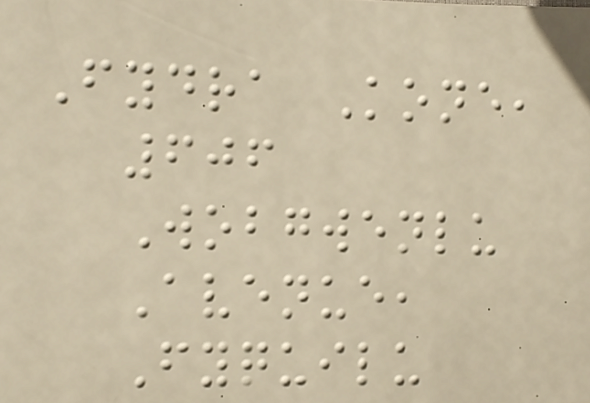Fydra Kone,
606
Wobgwenlu
Avenue,
Fyquilu
